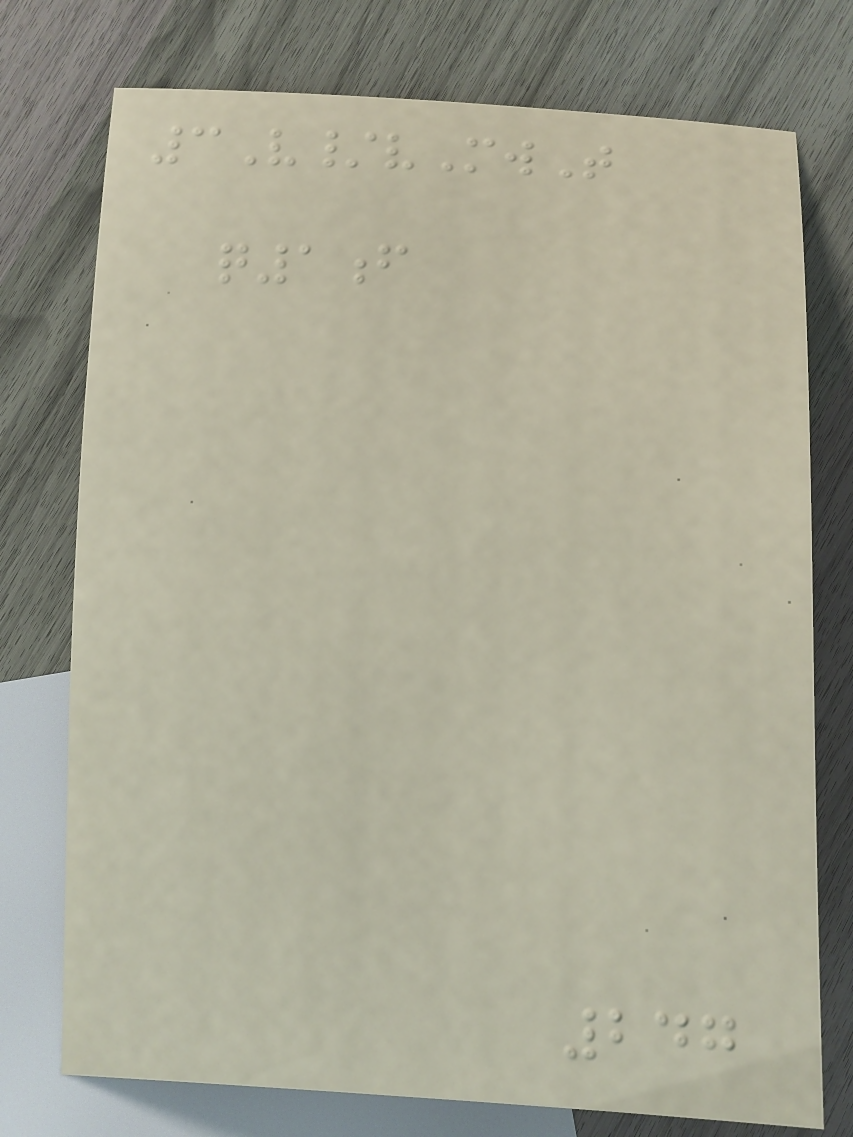3V/vMwT
q1f
247
